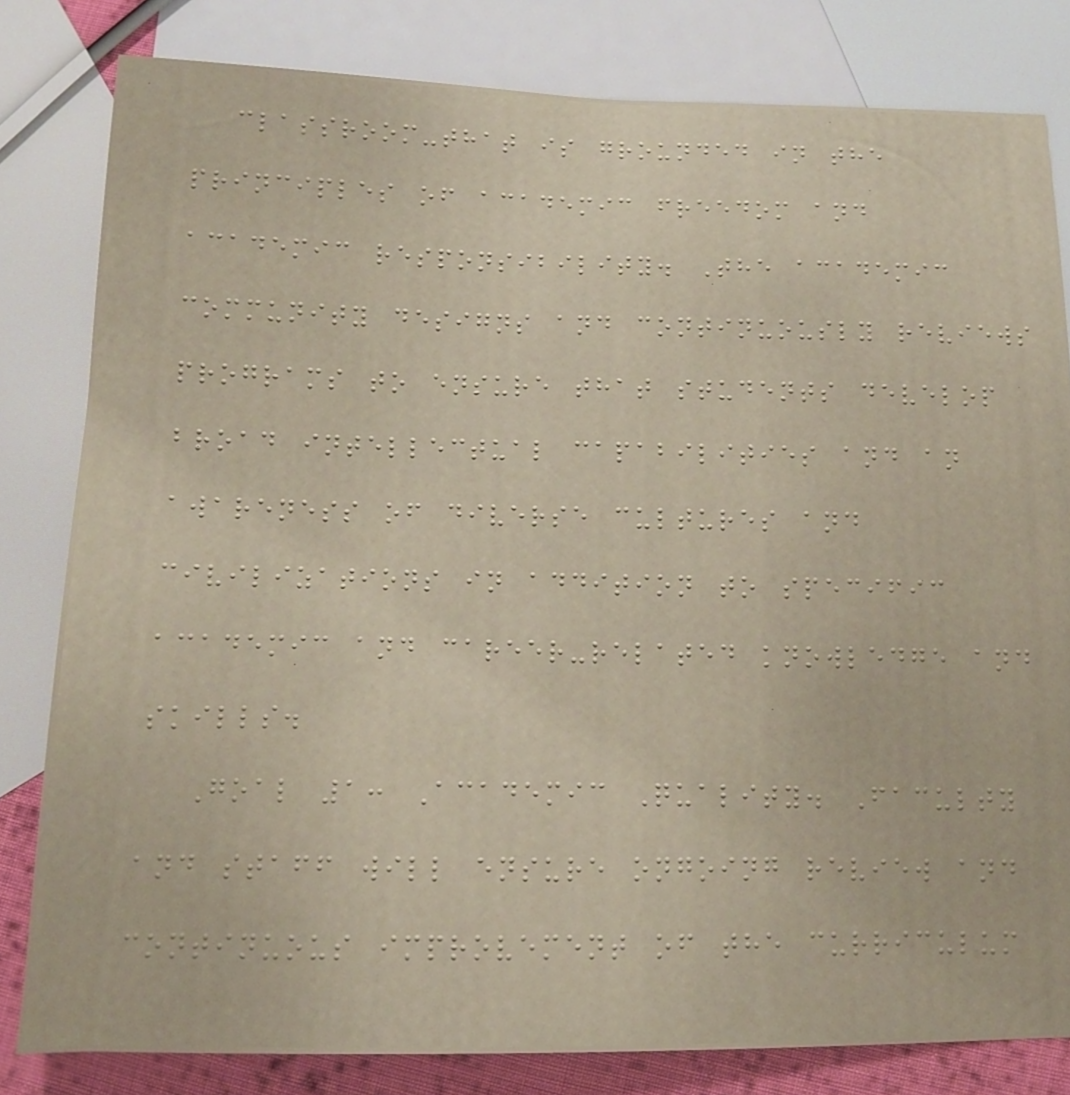classroom-that is grounded in the
principles of academic freedom and
academic responsibility. The academic
community designs and continuously reviews
programs to ensure that students develop
broad intellectual capabilities and an
awareness of diverse cultures and
civilizations in addition to specific
academic and career-related knowledge and
skills.
Goal 1: Academic Quality. Faculty
and staff will ensure ongoing review and
continuous improvement of the curriculum
